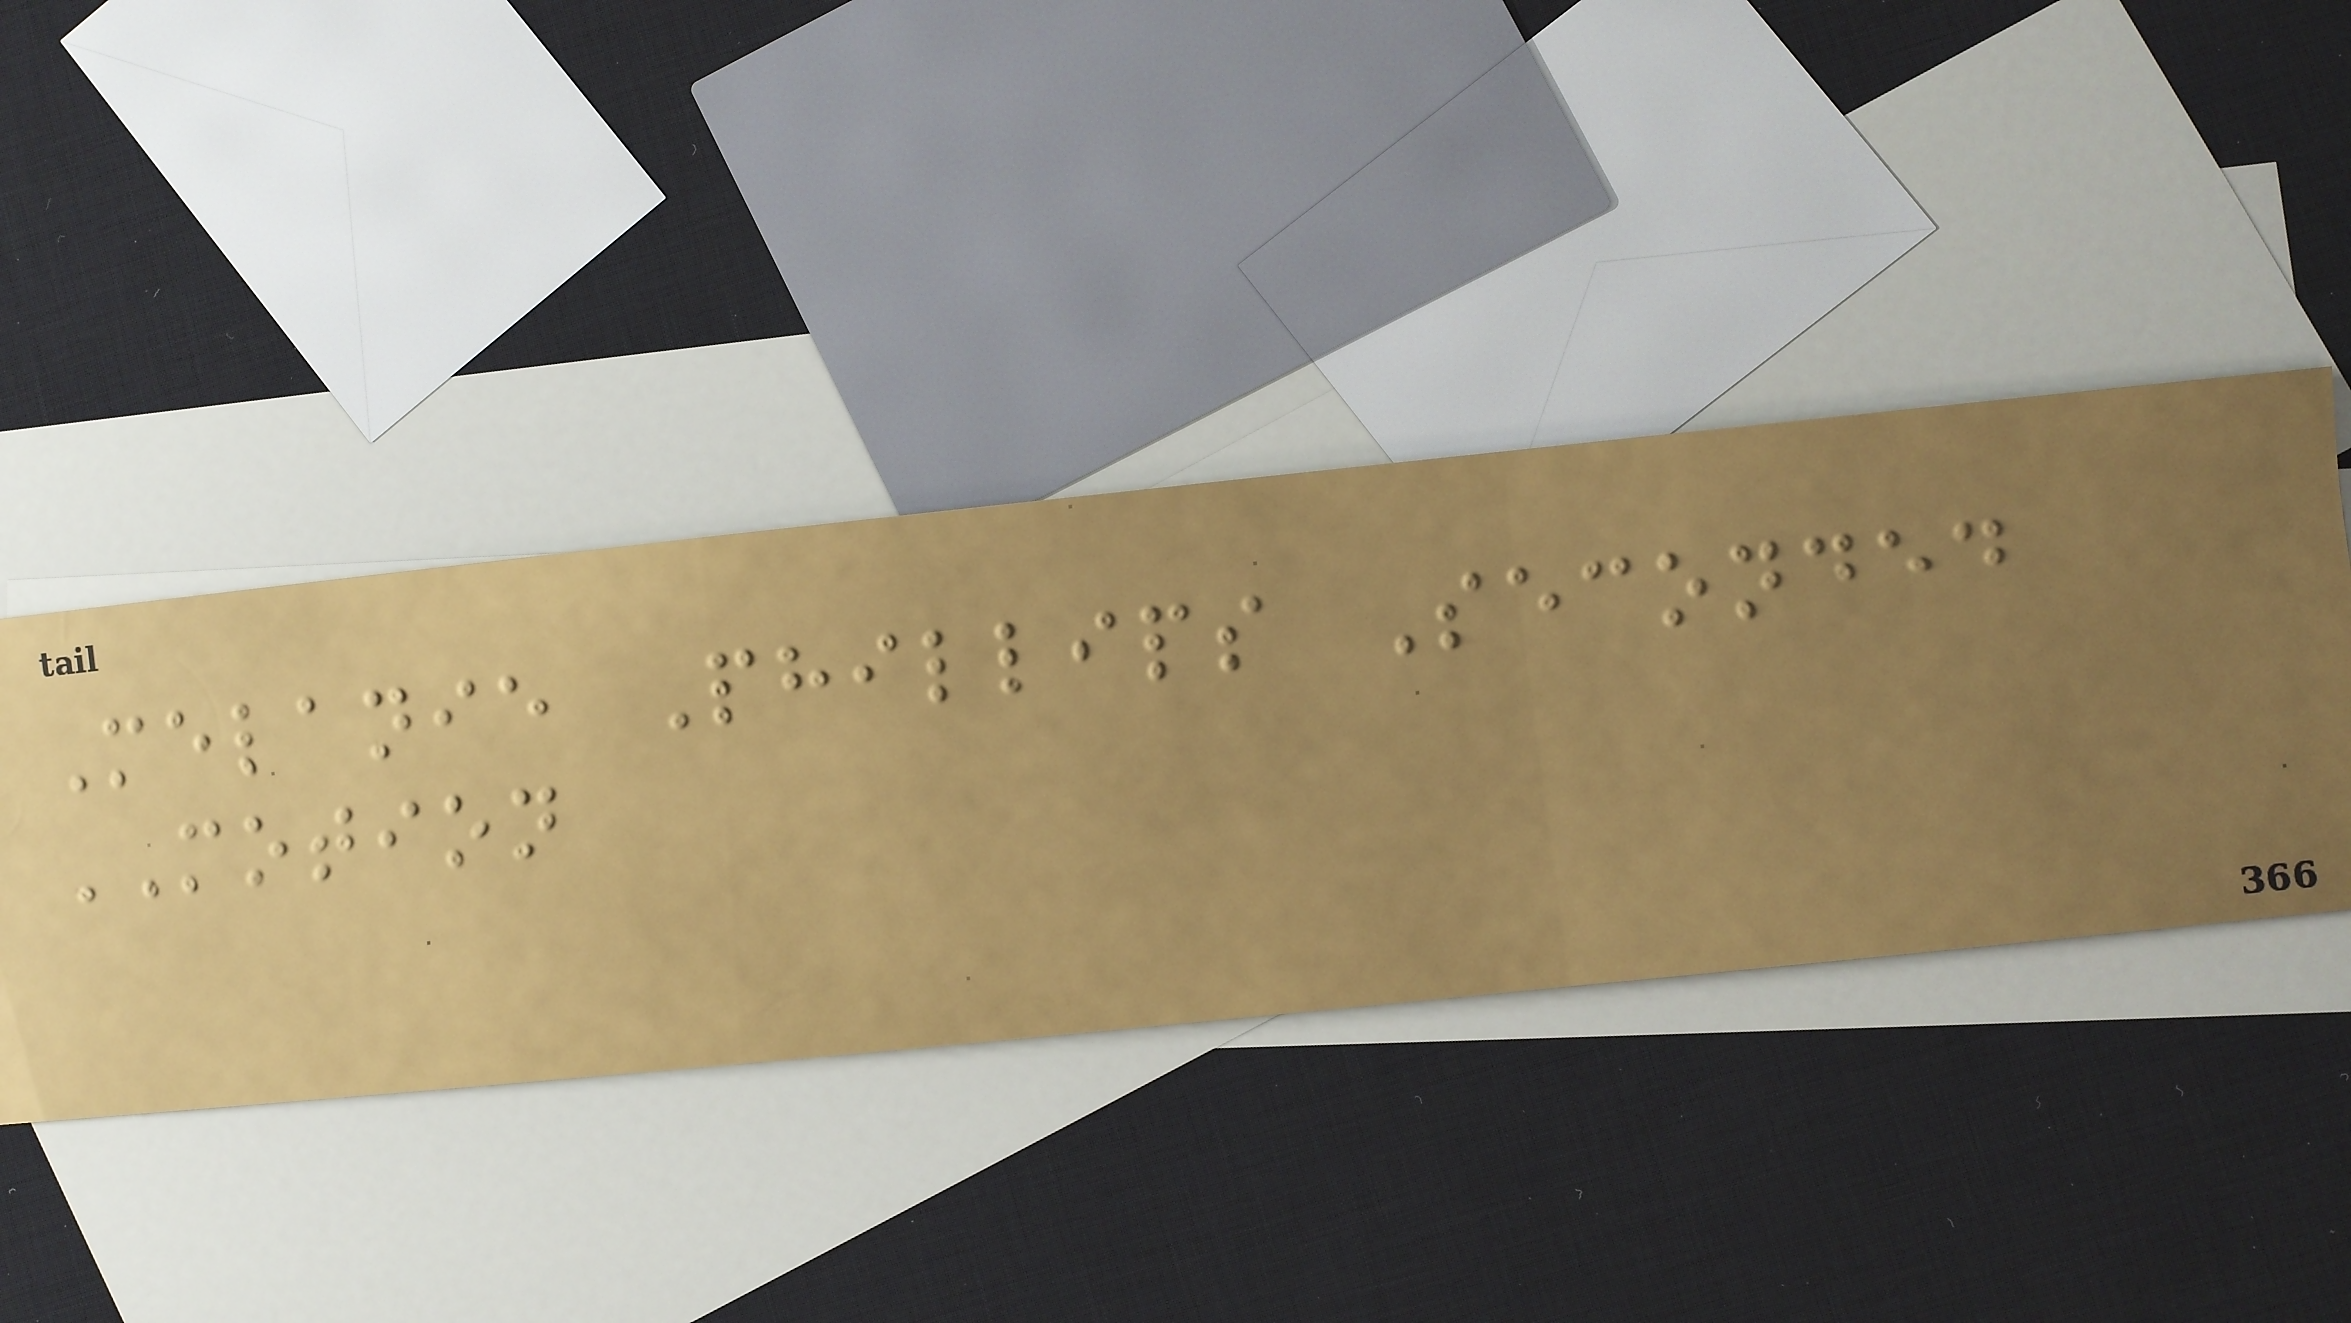Melanie Phillips Seconded
MOTION
